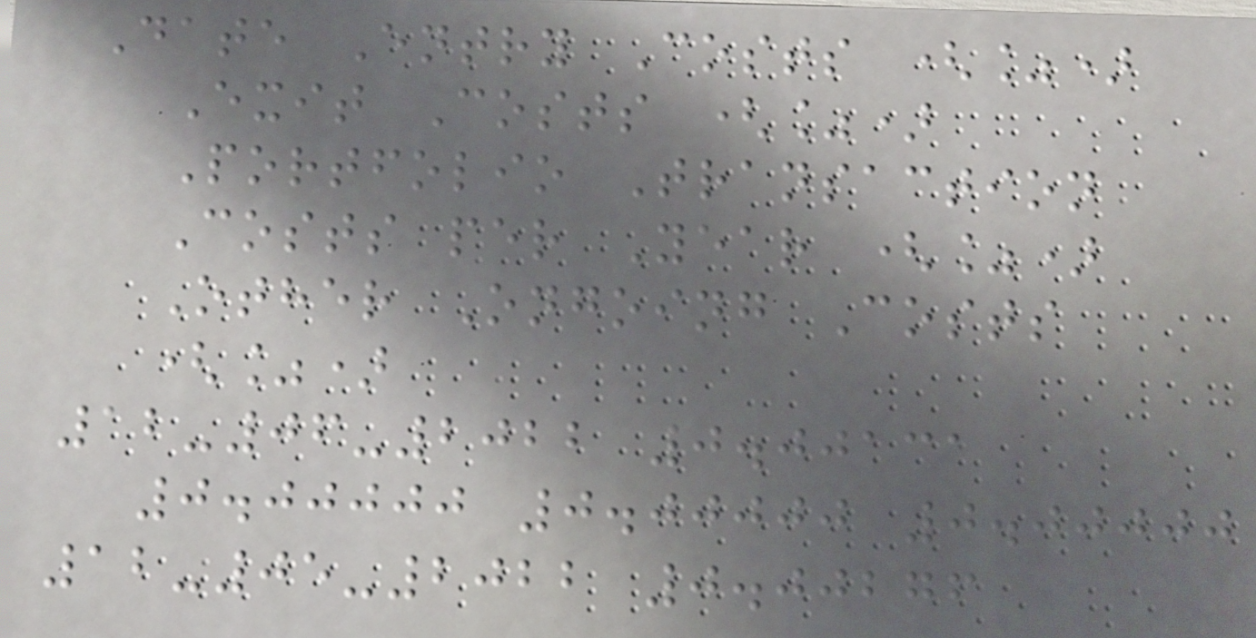Date Entry Costs (%)
Exit Costs (%)
Portfolio Transaction
Costs per Year (%)
Other Ongoing Costs
(%)
12-06-2022 0.00131
0.00000 0.00000 0.00000
12-05-2022 0.00276
